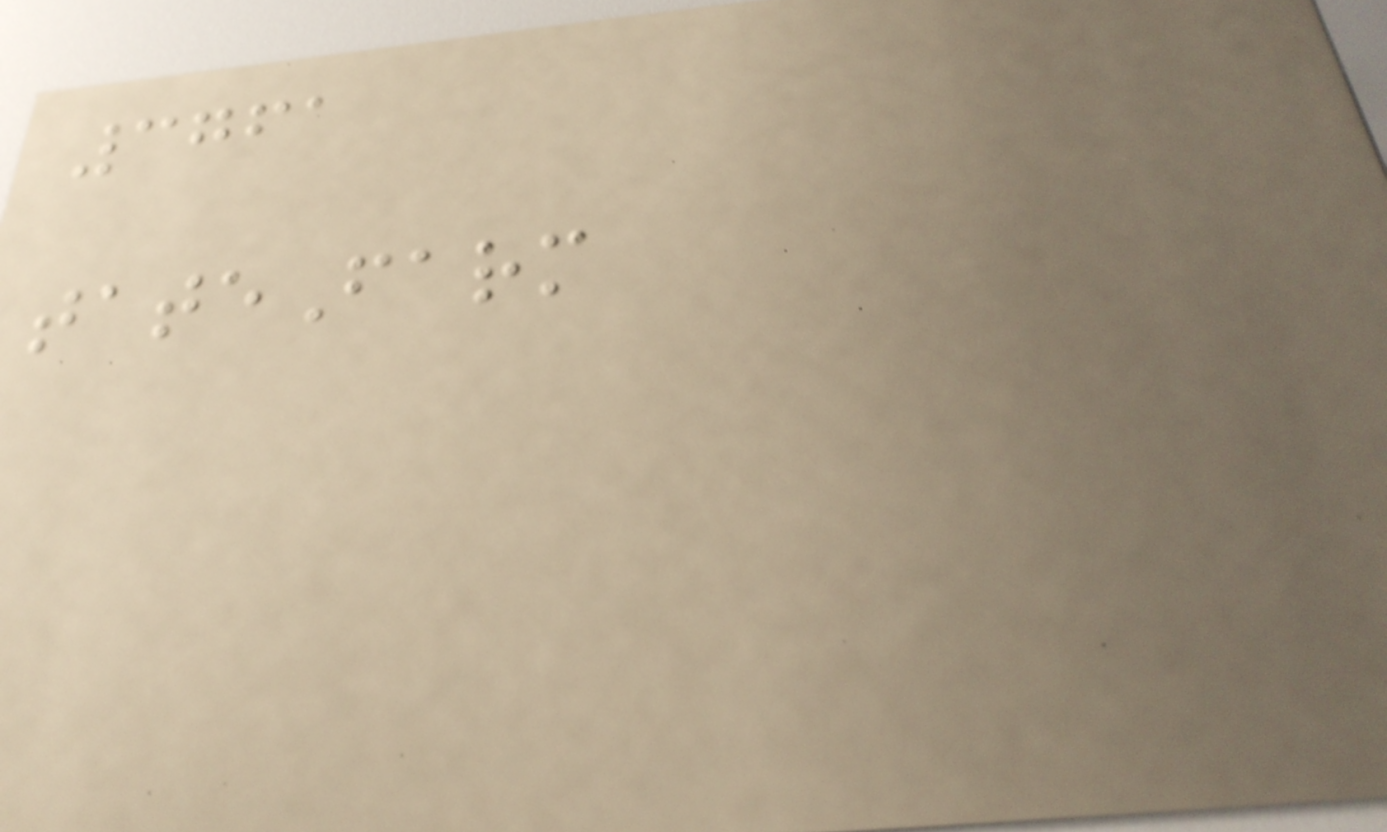3761
tateFarm
